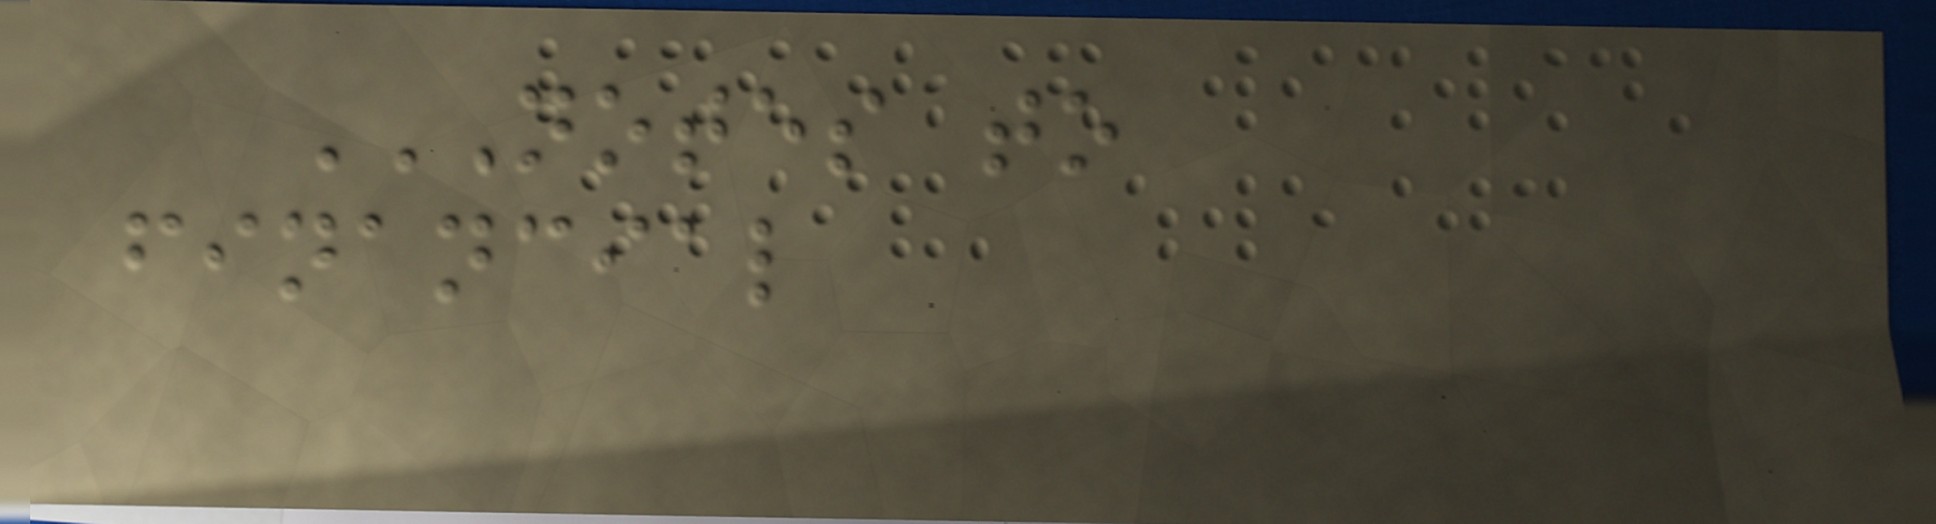NOTES TO
FINANCIAL
